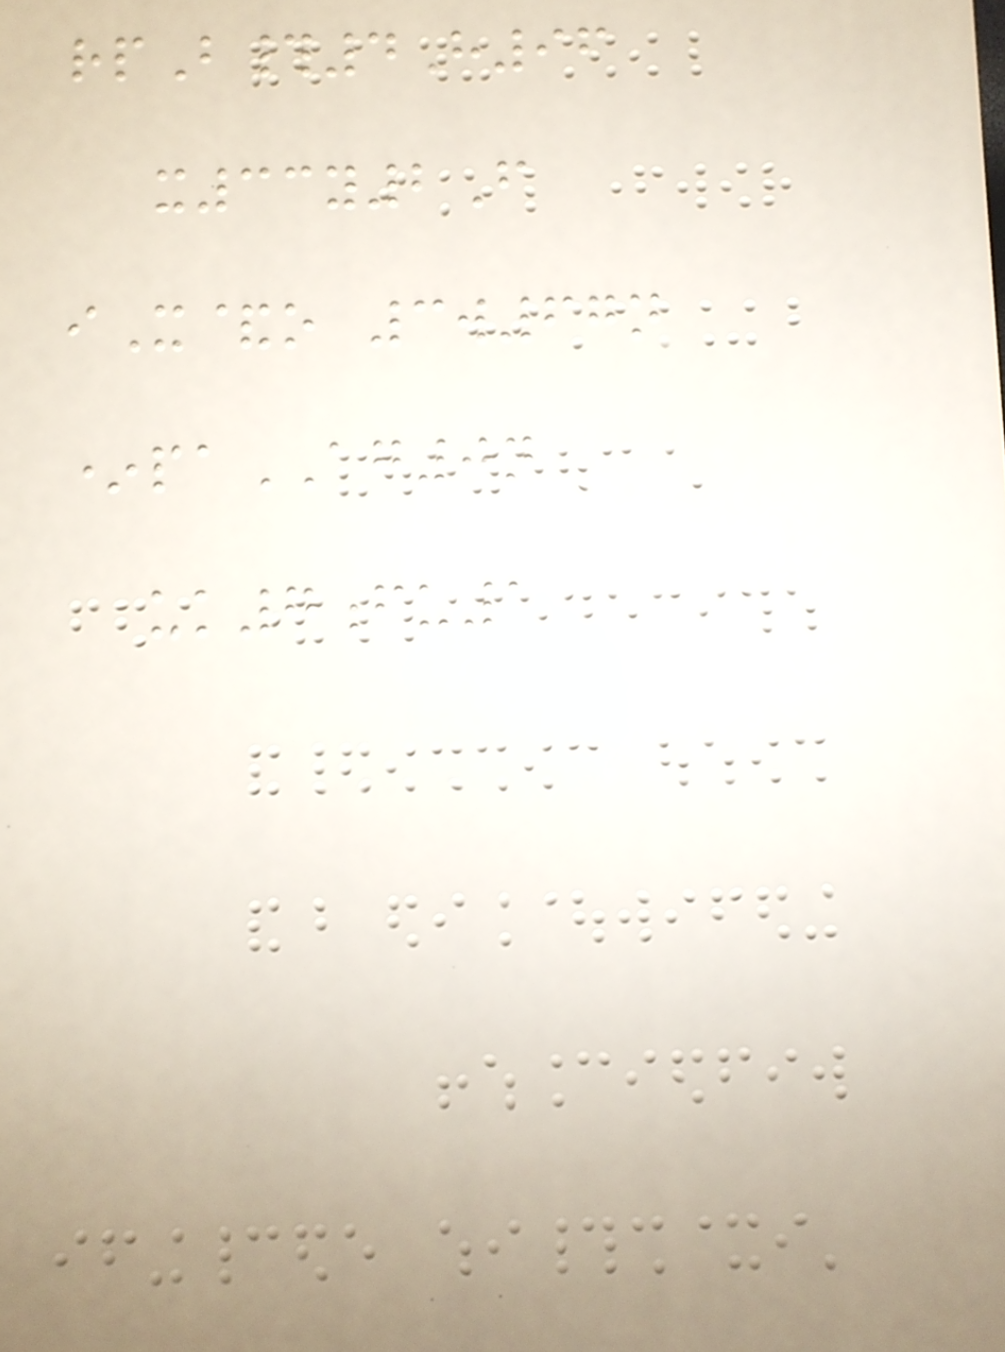rpB#4H96
x33y2F
iX&o 3w67n
*paAG0n
uk7fu1
